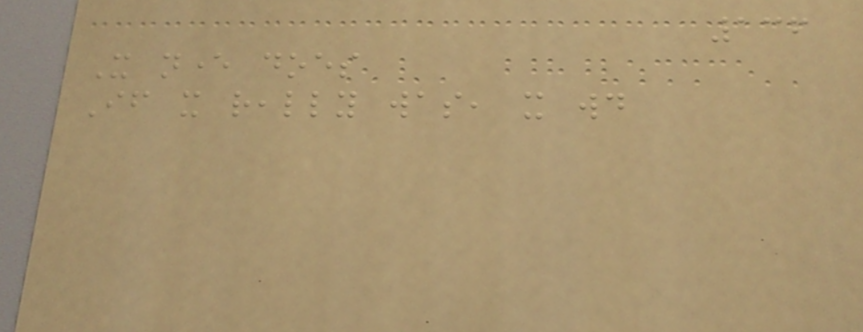136
It never does
If it really was, it would
